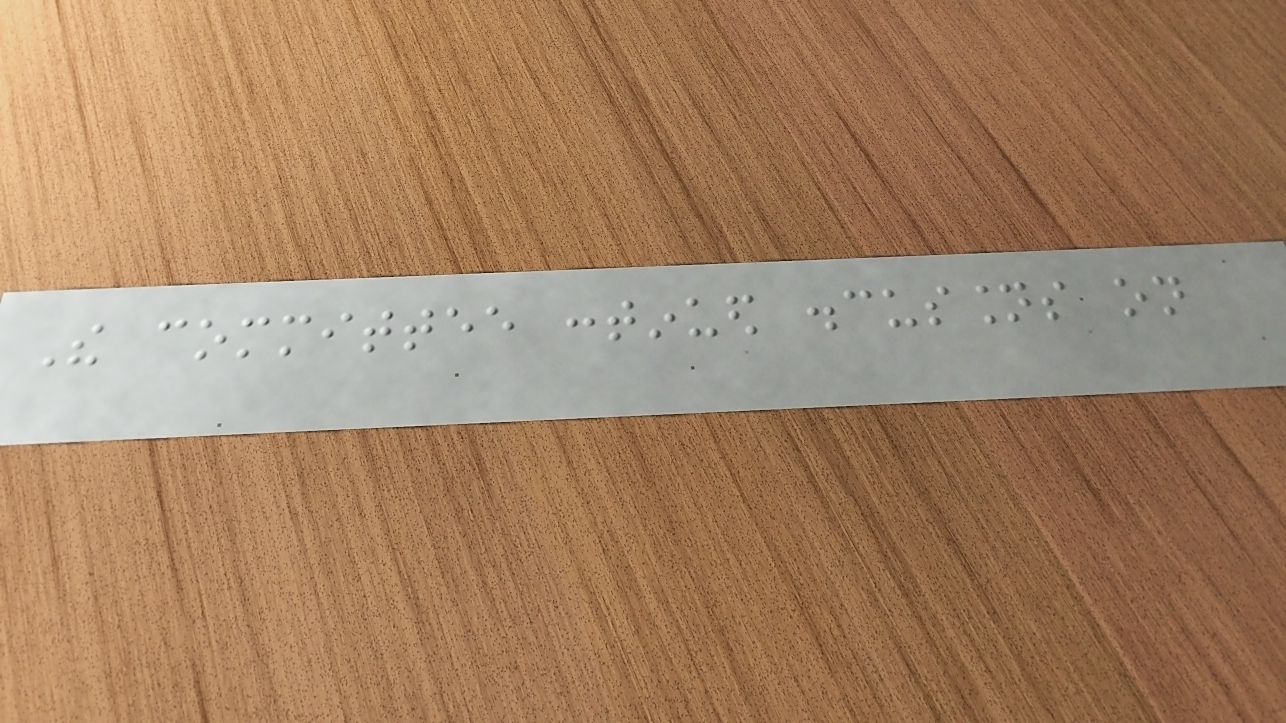The committee continued discussions on
